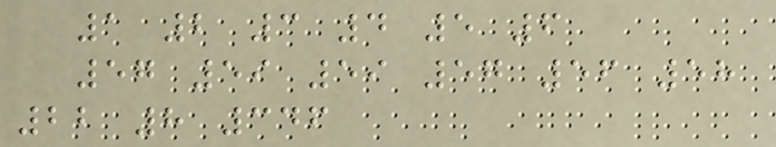1 2 3 4 5 6
57 59 59 57 56 58
22 8 346
